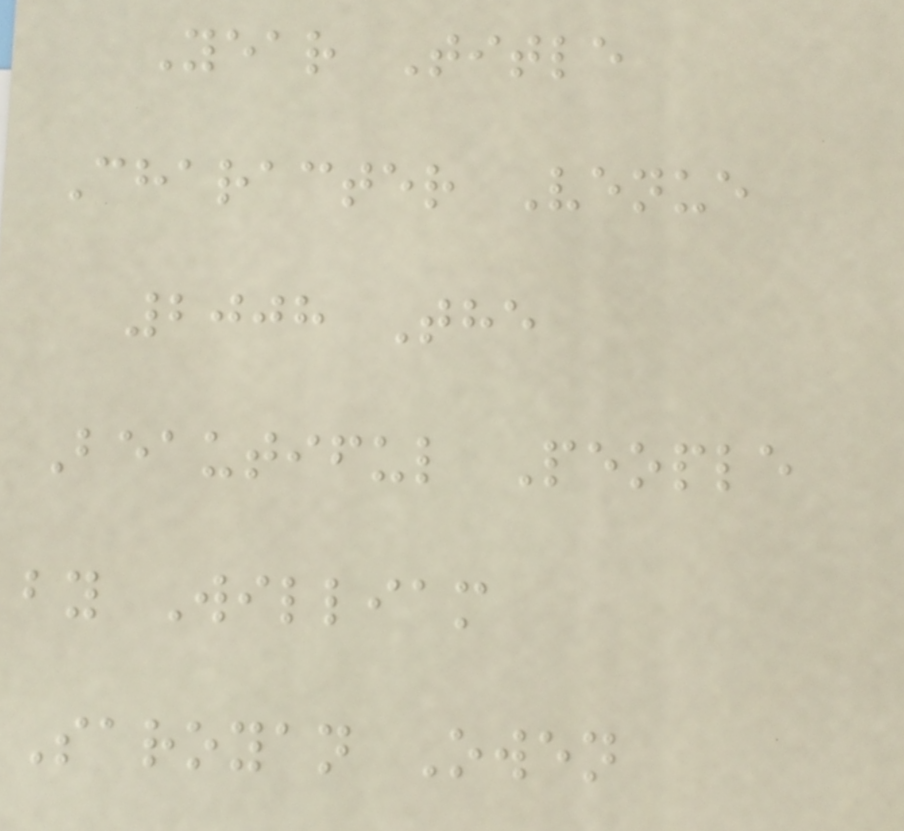Year Title
Character Venue
2008 The
Beautiful People
by William
Saroyan Owen
